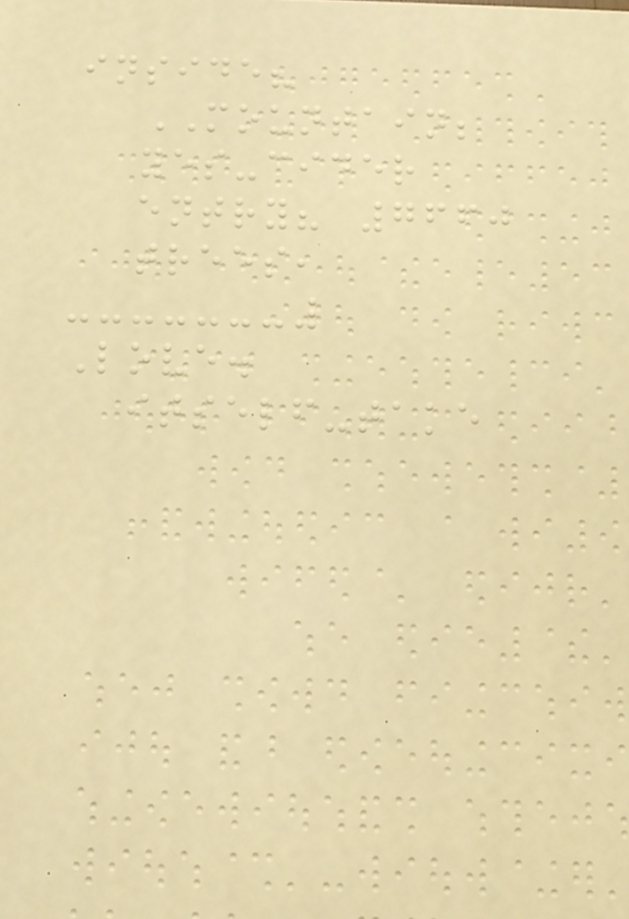inside?
MOUNTAIN;
yes-cider
entry? 7660
trees,
Love.
itself-take
